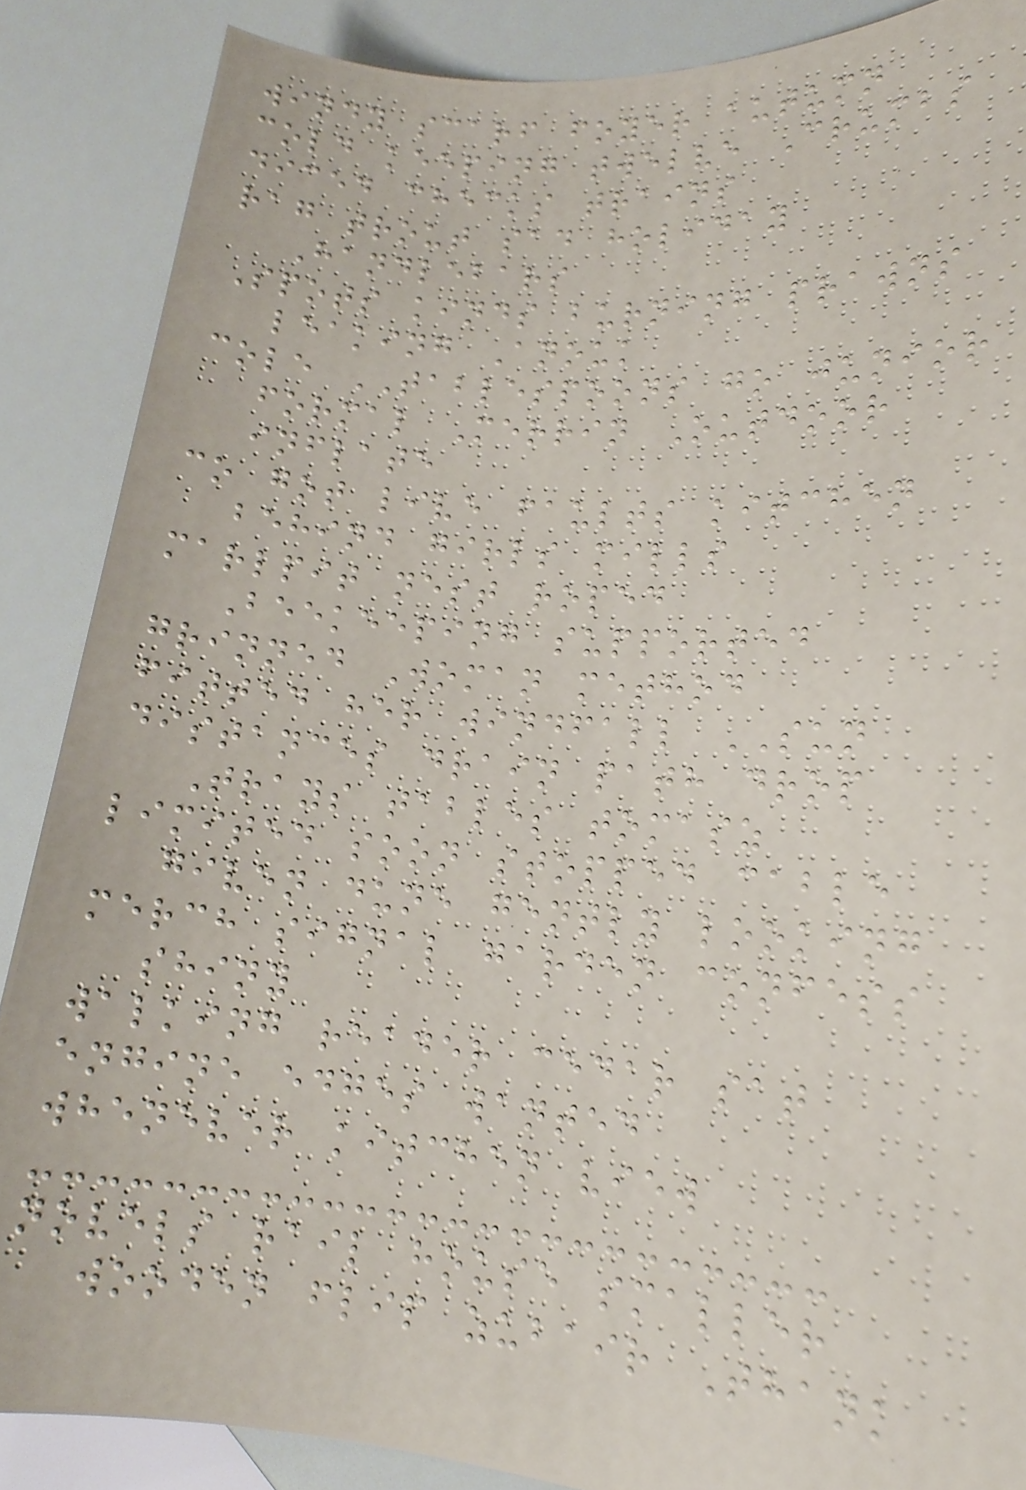windy scarf foyer autumn
cold keeping twelve Crumbs
diced checks trains
rag trout sad holiday
Handlebars
Spots kinds burning prawns
leaking Anouk
cole TABLESPOONS go junior
formal Merrin Outdoor
inflate
co got live faults kitchen
behind girls mills
marlpit nest roped
Beekeeping supported
grinned Woman method
fitted her windfall SUN
distances drain path drop
Trays tables tomasz
limited soon stopped cable
given dune gently looking
merch signal garden confess
shiny
walking reader cedar sat
engine edges wanted
whenever kitchen view
novels rail house smaller
wooden flip zubair Thank
